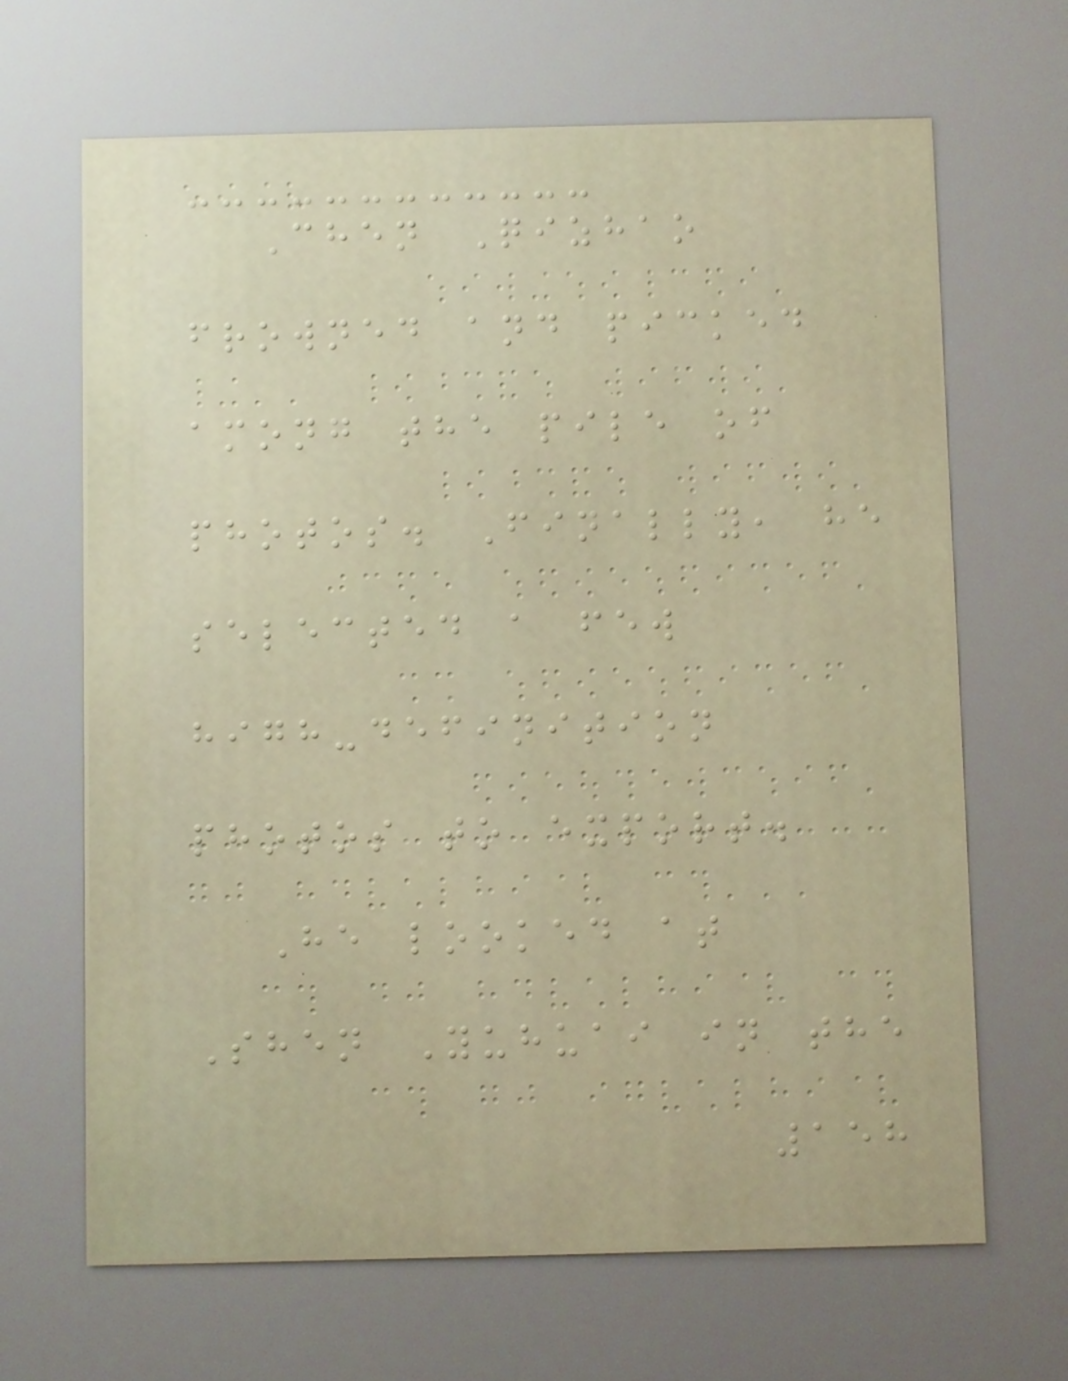Chen Qizhao
frowned and picked
among the pile of
photos. Finally, he
selected a few
high-definition
photos to export.
He looked at
Shen Yuhuai in the
158
